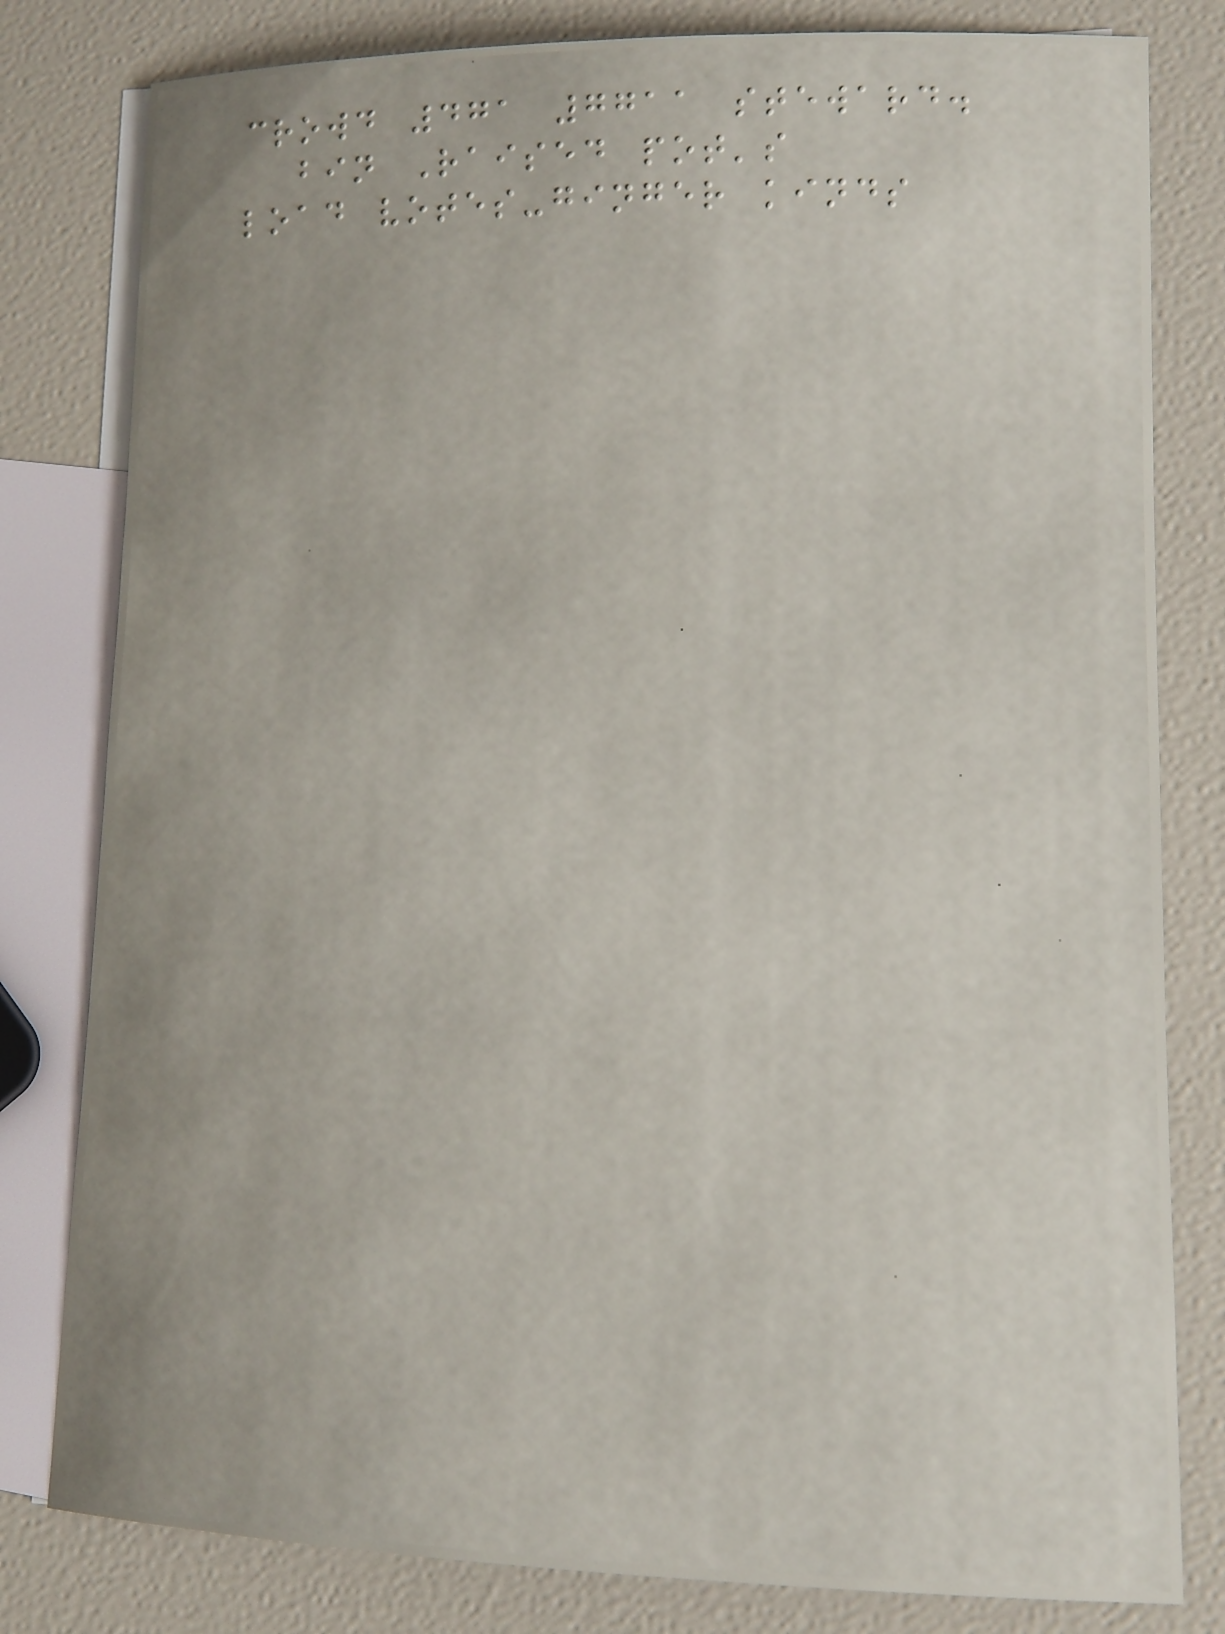crowd 471 7711 steward.
bin Raised pot's
load votes-ginger kinds
